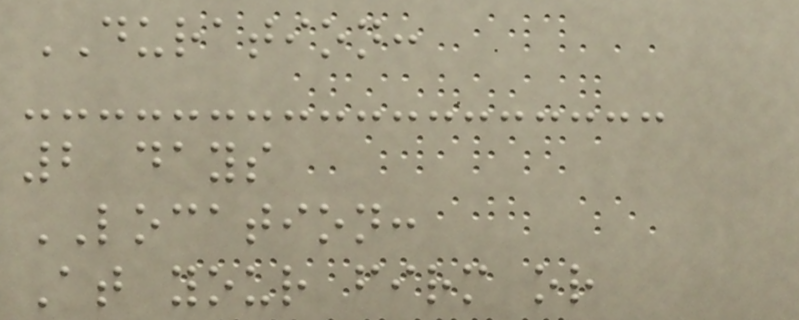DURATION:
2 days
LOCATION:
At your firm or
